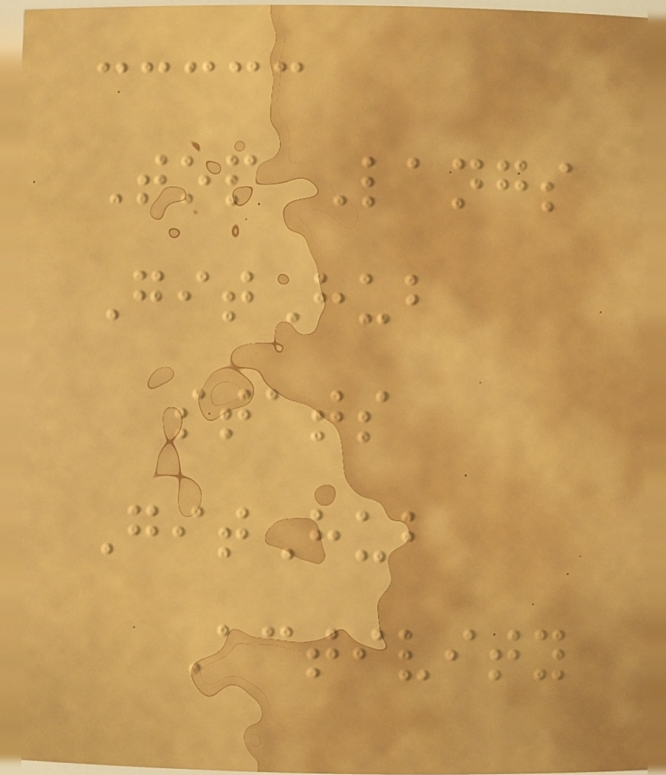Top Langs
GitHub
stats
GitHub
Activity
